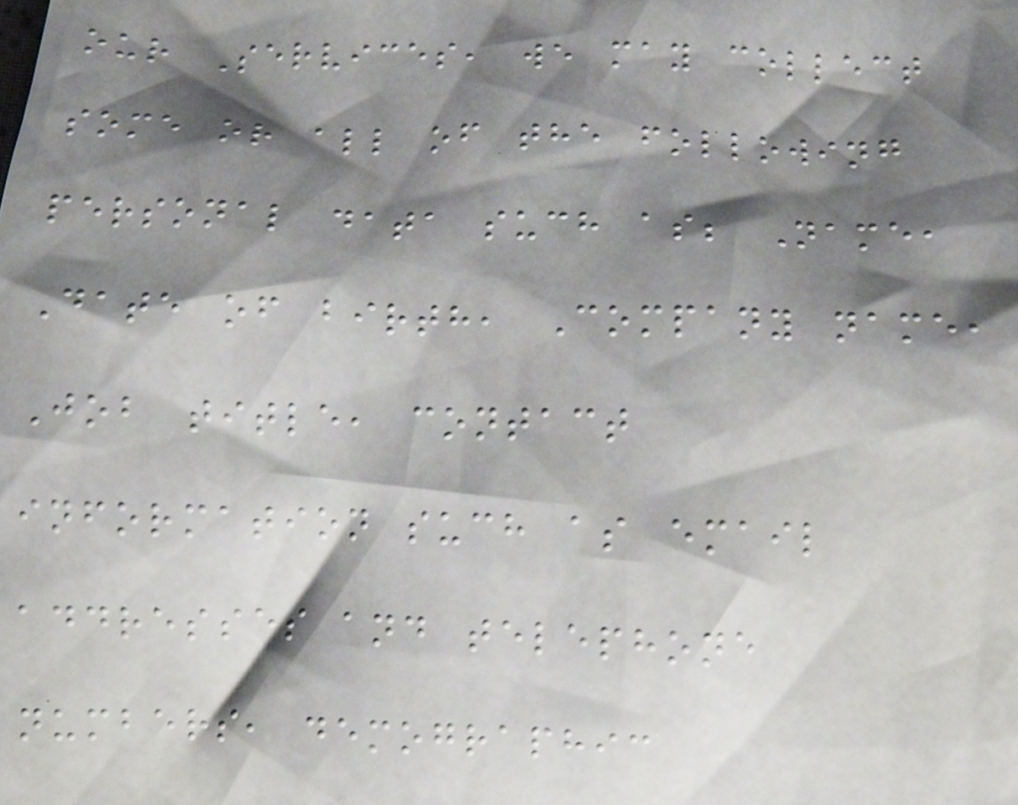our Services, we may collect
some or all of the following
personal data such as; Name,
Date of birth, Company name,
Job title, contact
information such as email
addresses and telephone
numbers, demographic
